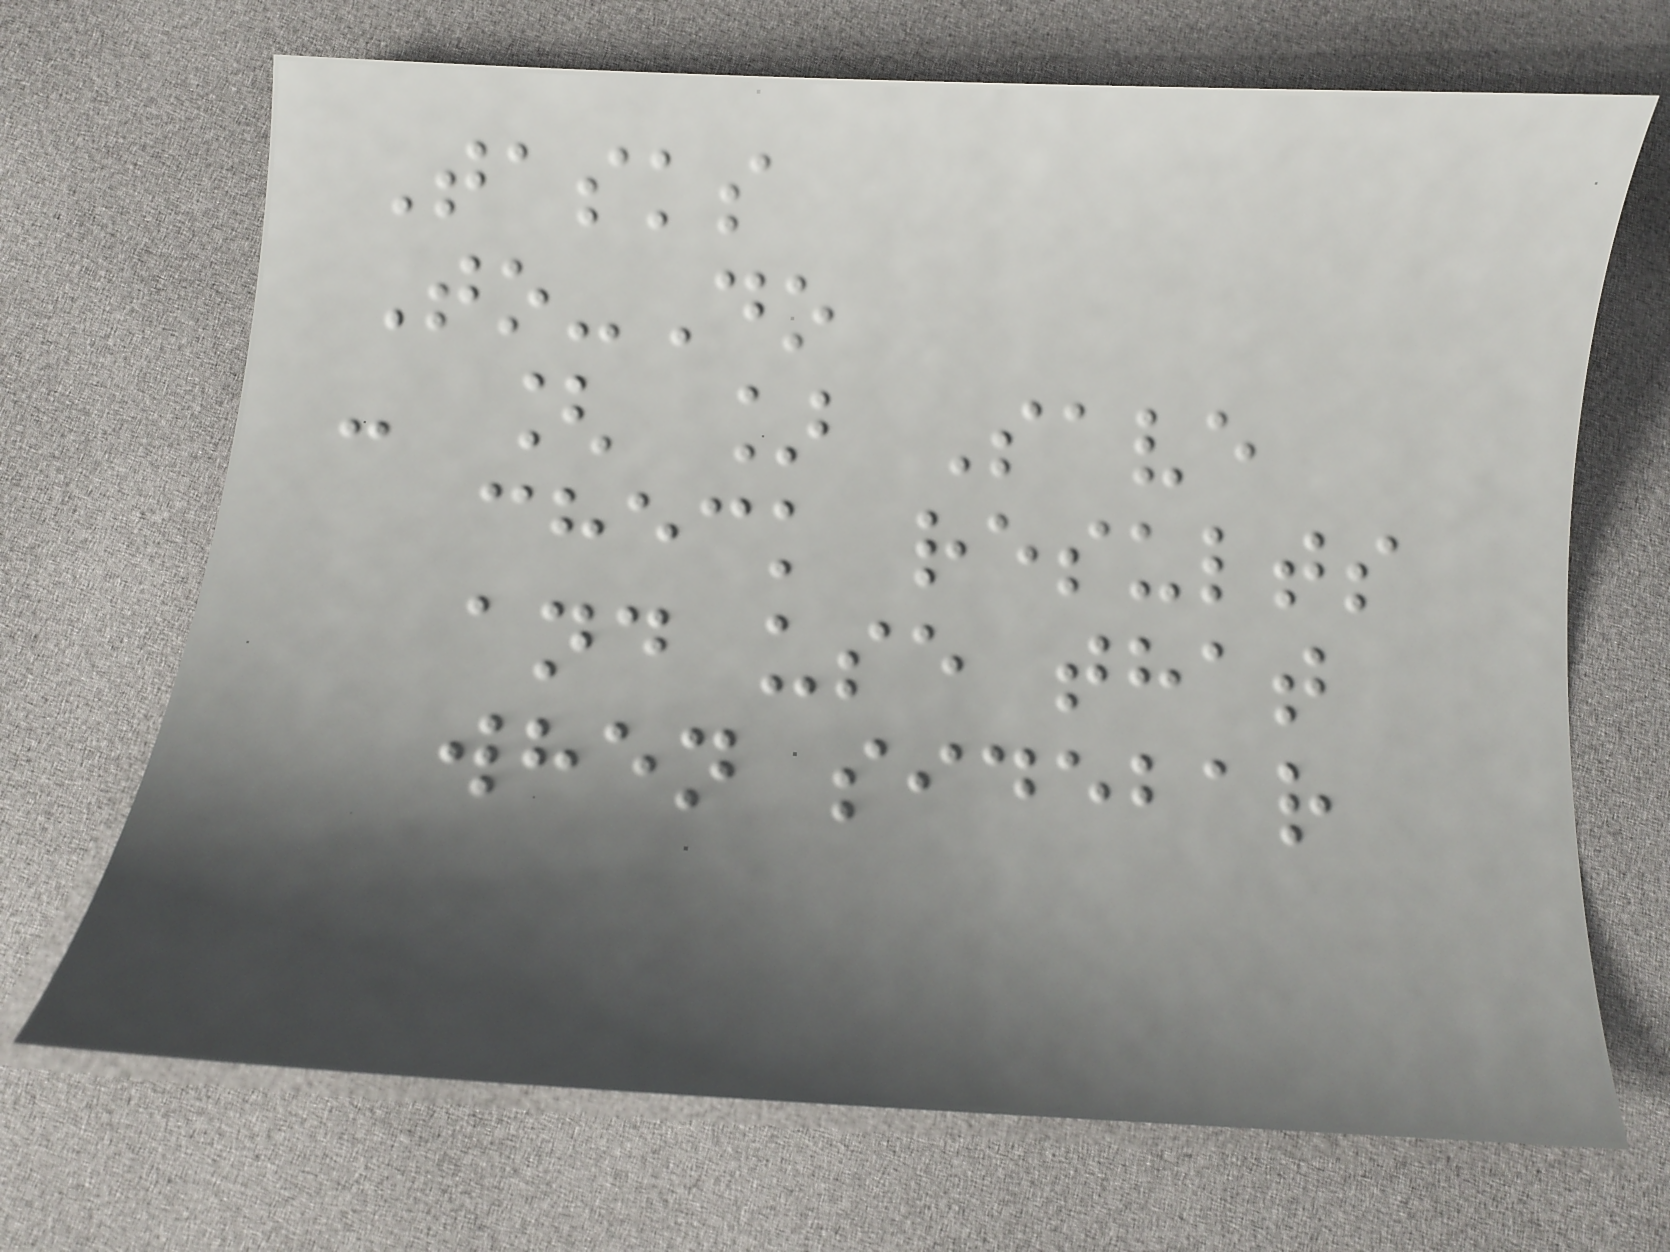Tasks
To-Do
- [ ] Save
check results
and use that
when sidebar
